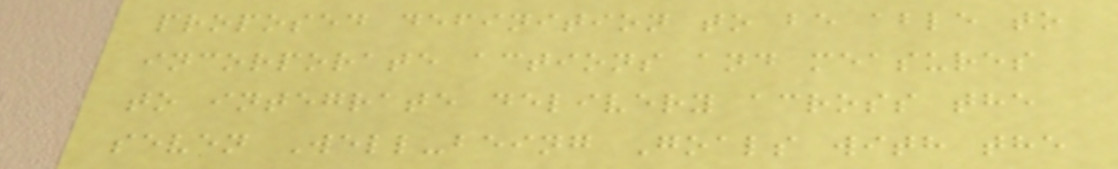proposed definition to be able to
incorporate actions and measures
to integrate delivery across the
seven Well-being Goals with the
